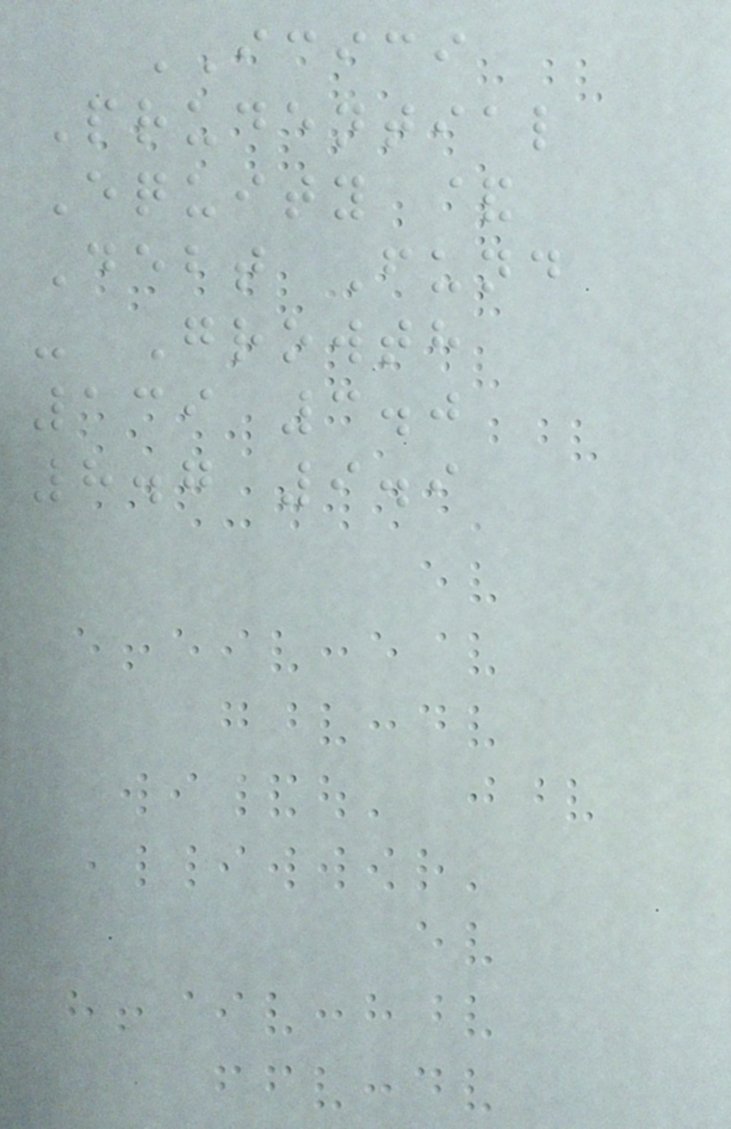ICICI
Prudential
Equity &
Debt Fund
- Growth
139 3.0
8.7 9.9
